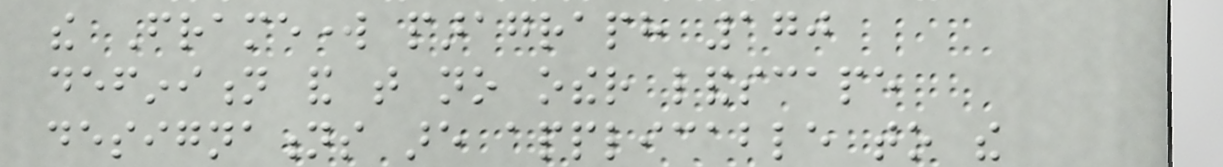the Framework paragraph 170
definition and that no other landscape
designations are applicable to the
